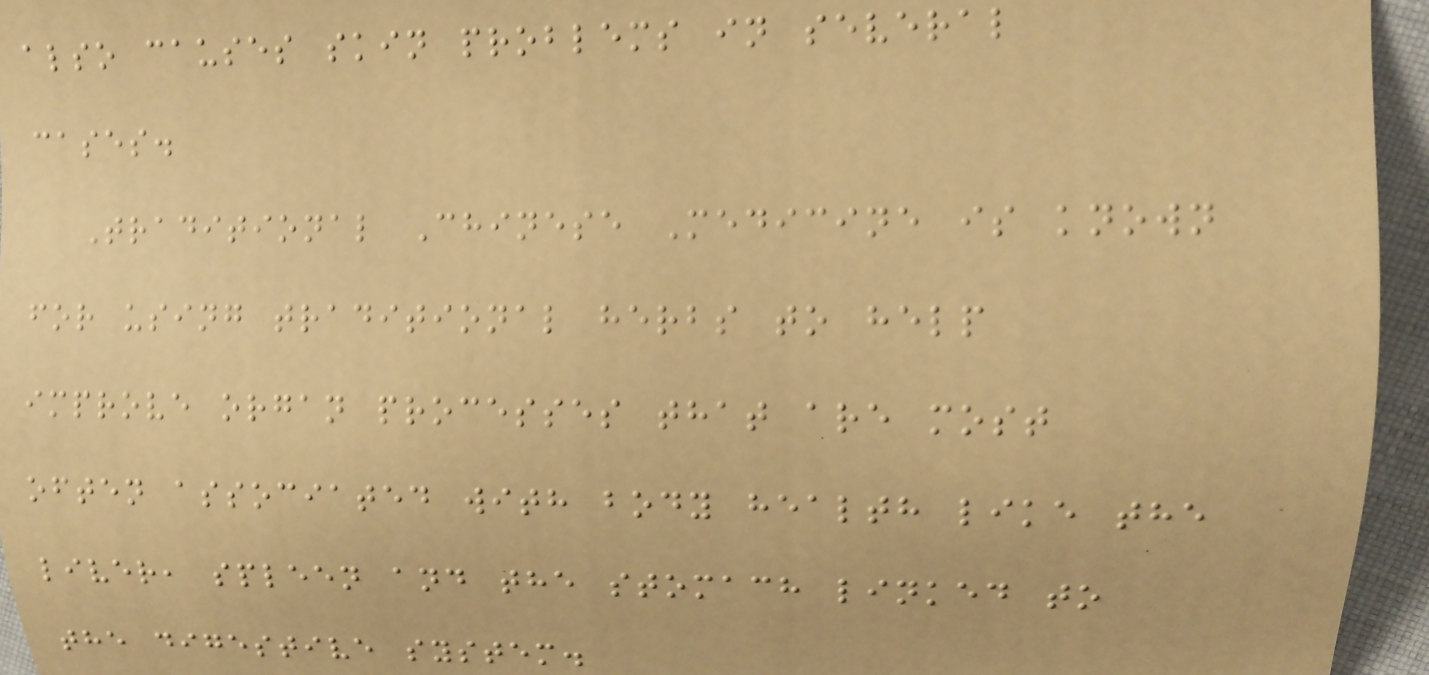also causes skin problems in several
cases.
Traditional Chinese Medicine is known
for using traditional herbs to help
improve organ processes that are most
often associated with body health like the
liver, spleen and the stomach linked to
the digestive system.
